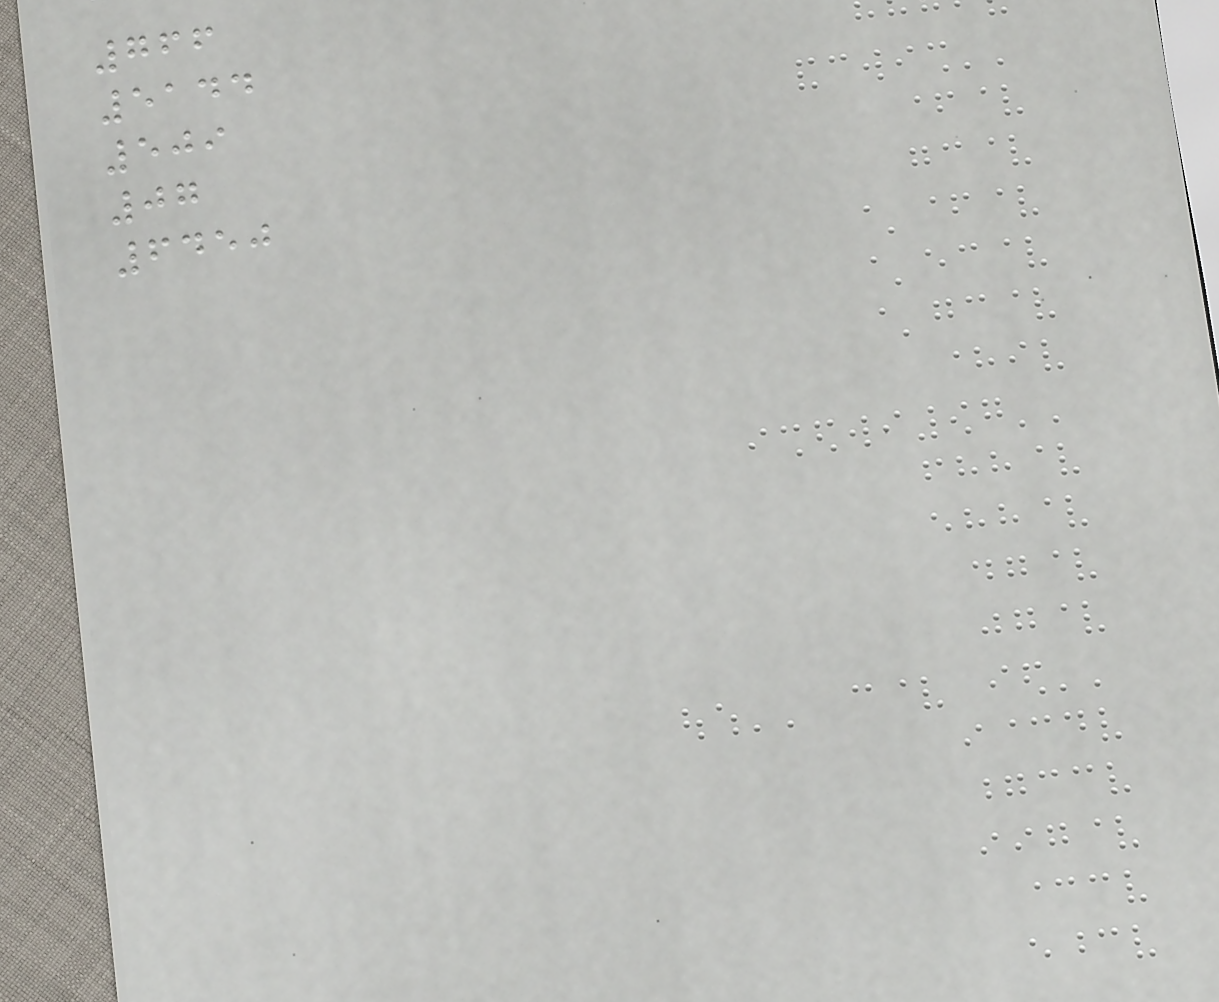766
5144
509
07
6450
